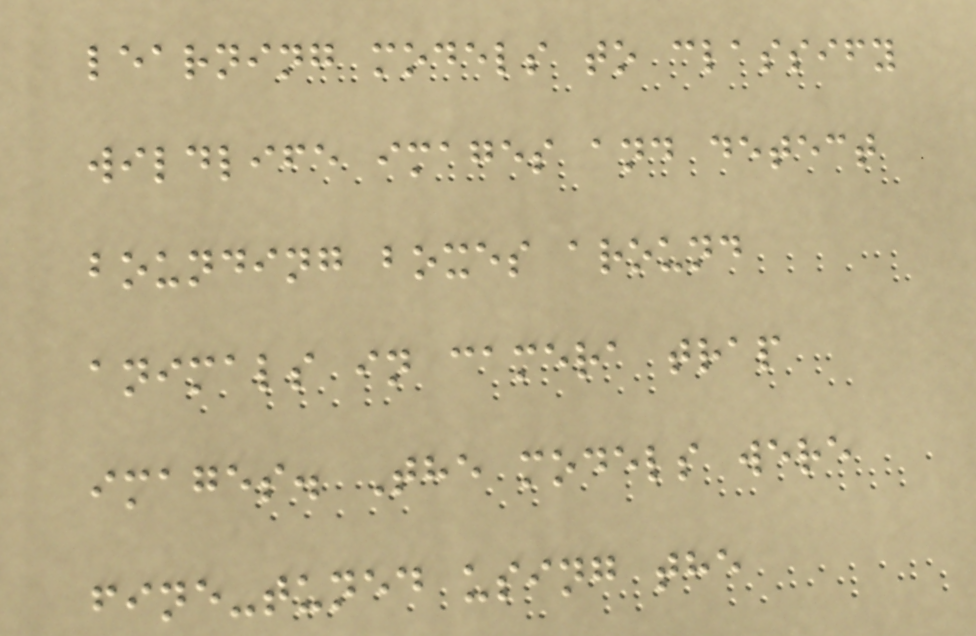learning models to classify
wildlife images and detect
bounding boxes around
animals in camera trap
images. The models were
fine-tuned using the
